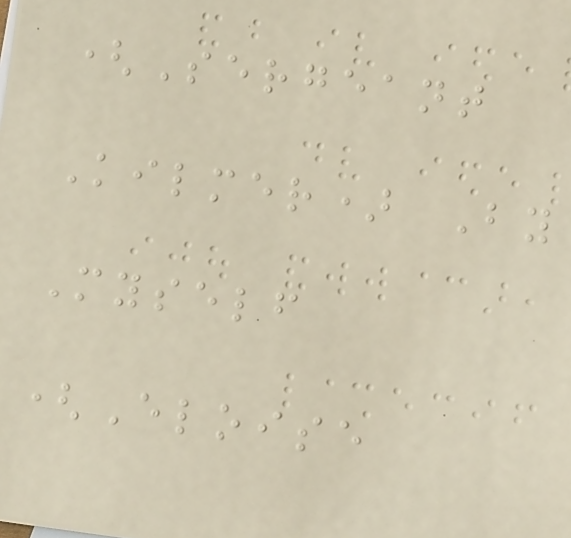(Sergeant
Kilmer) By
Myself
(Eloise
